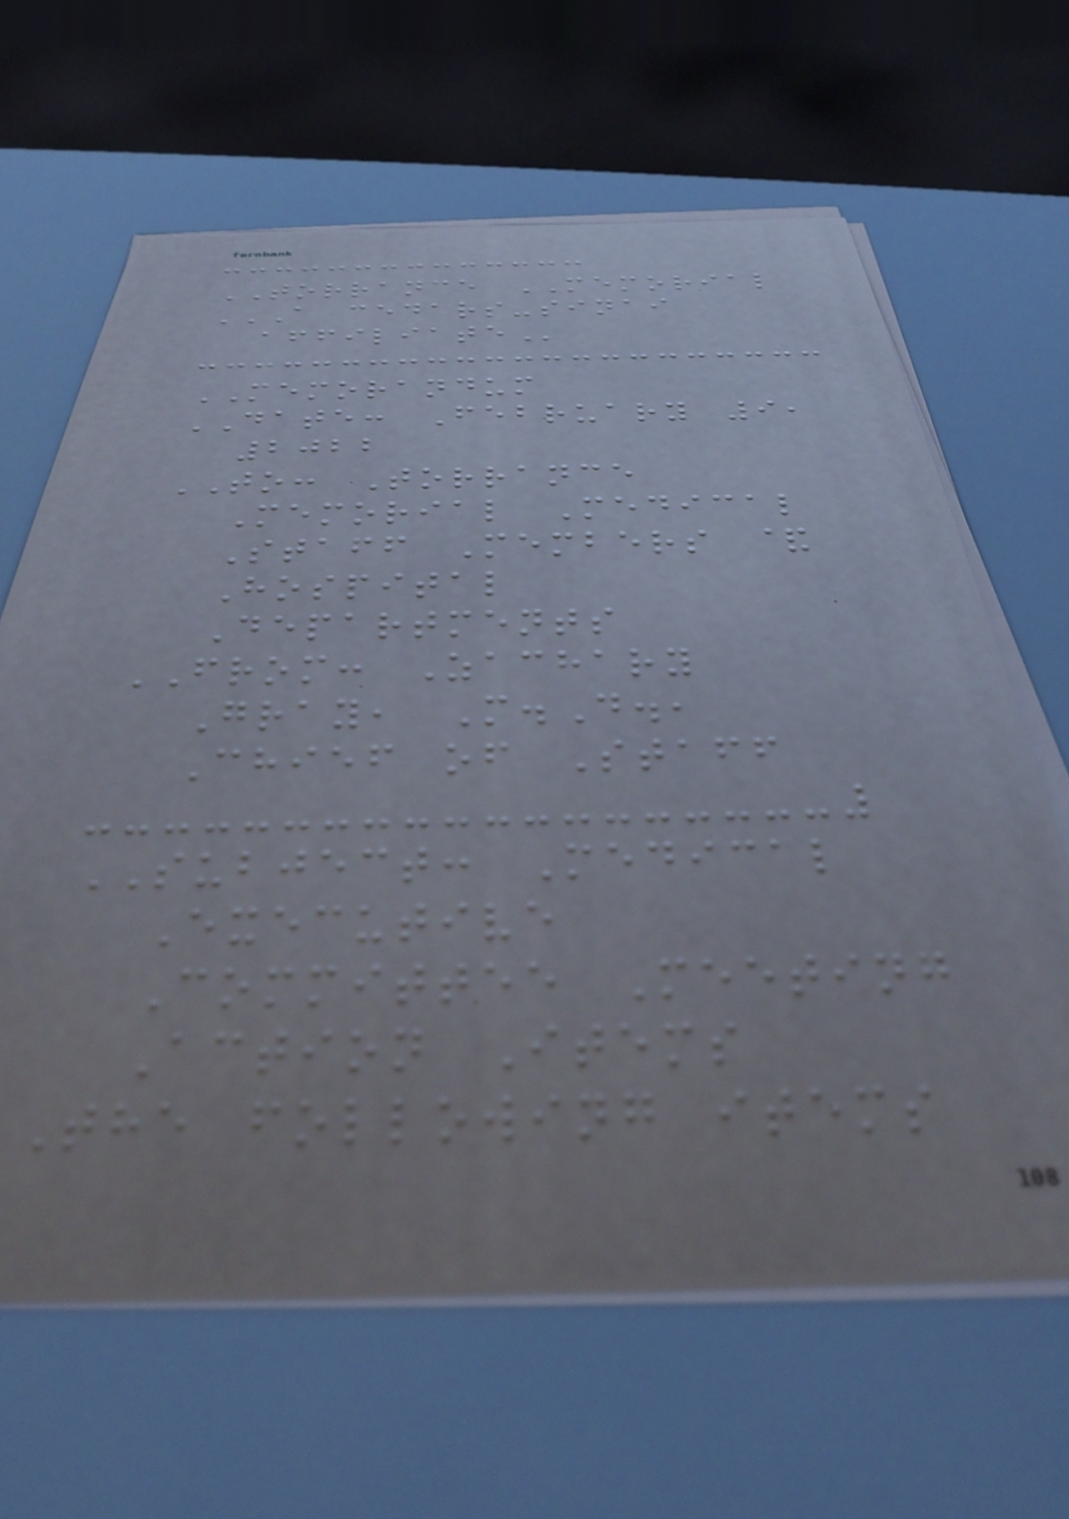TORRANCE MEMORIAL
A CEDARS-SINAI
AFFILIATE
MEMORANDUM
DATE: February 9,
2022
TO: Torrance
Memorial Medical
Staff Members &
Hospital
Departments
FROM: Zachary
Gray, M.D.,
Chief of Staff
SUBJECT: Medical
Executive
Committee Meeting
Action Items
The following items
